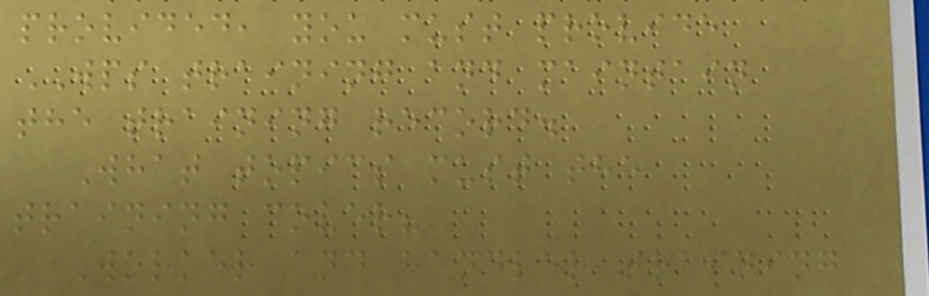provided, you must provide
WPS training and maintain
the training record.
What topics must the
training cover?
Worker and handler training
